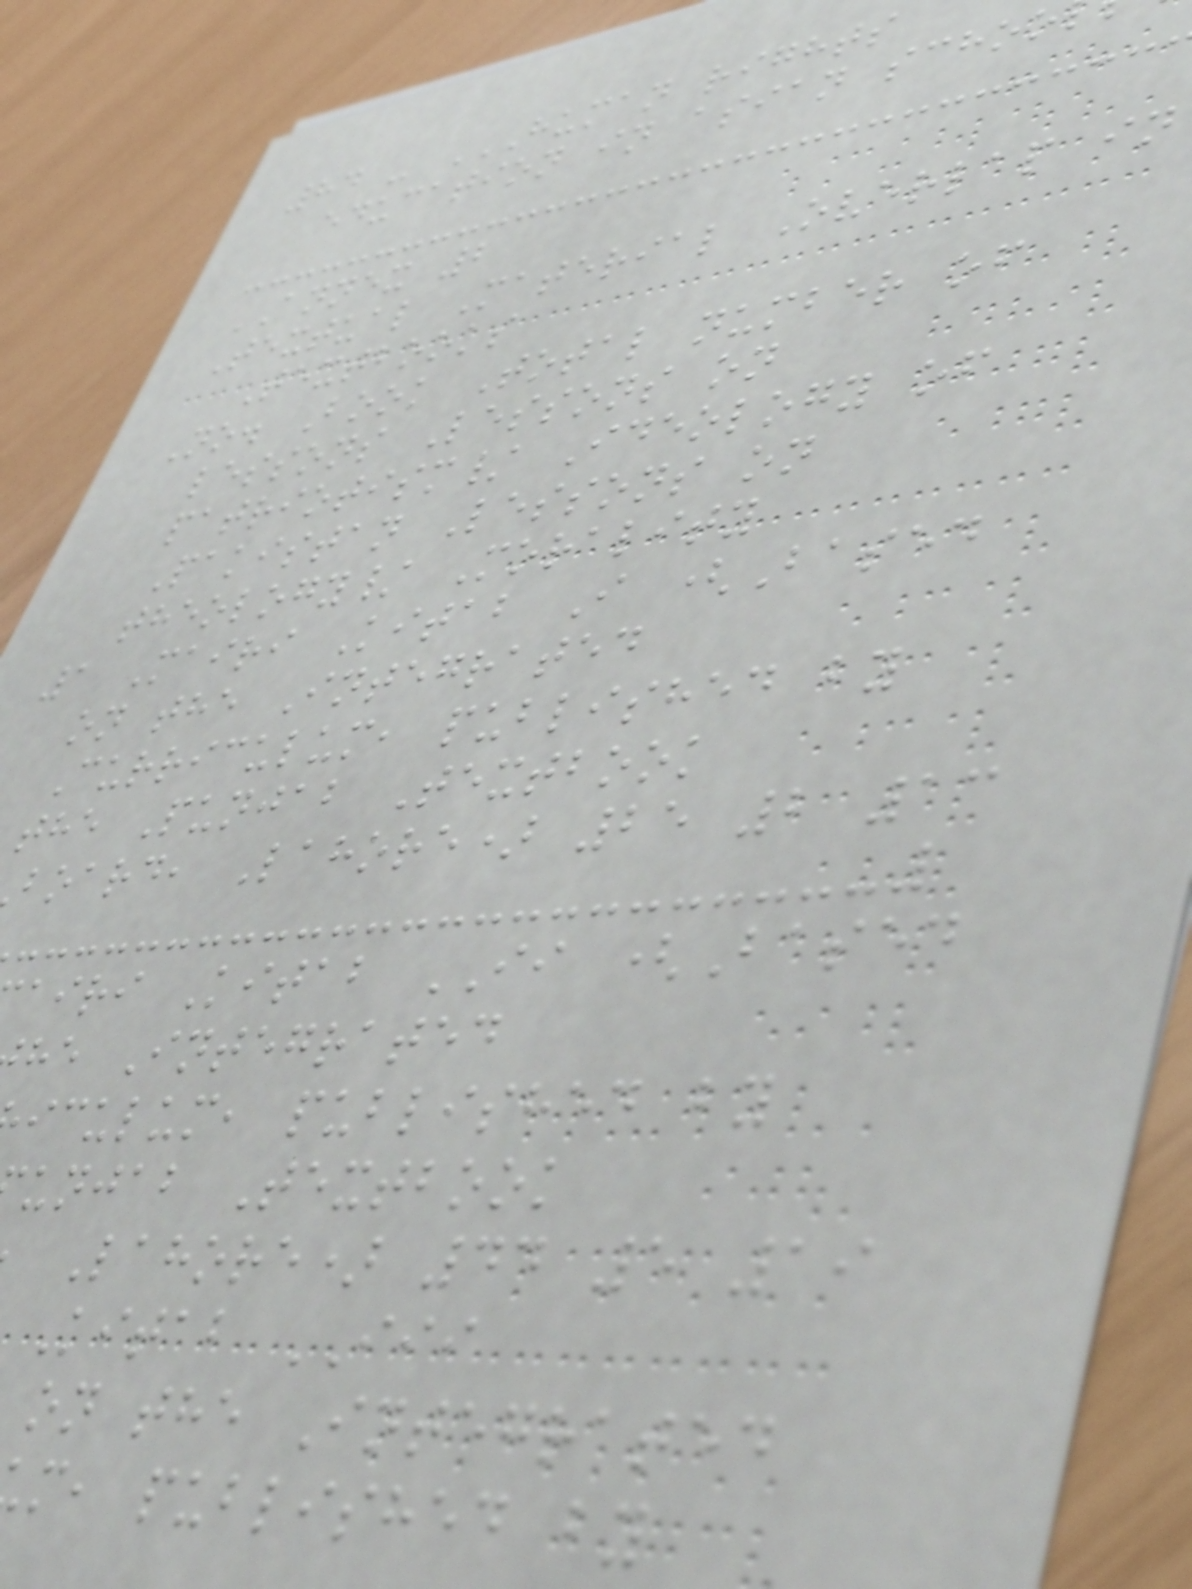84 - HUMAN RIGHTS
education in asian
ANNEX 2
Textual Material Overlap in
Textbooks
No. Book Total number of
lessons Lessons on
patriotism/ Ideology of
Pakistan Lessons on
theology/ Morality
1 Mairi Kitab I (Based
on the Integrated
Curriculum, published by
the Punjab Textbook
board, Lahore) 25 2 13
airi Kitab II (Based
he Integrated
iculum, published by
unjab Textbook
Lahore) 44 5 19
Kitab III
on the Integrated
m, published by
